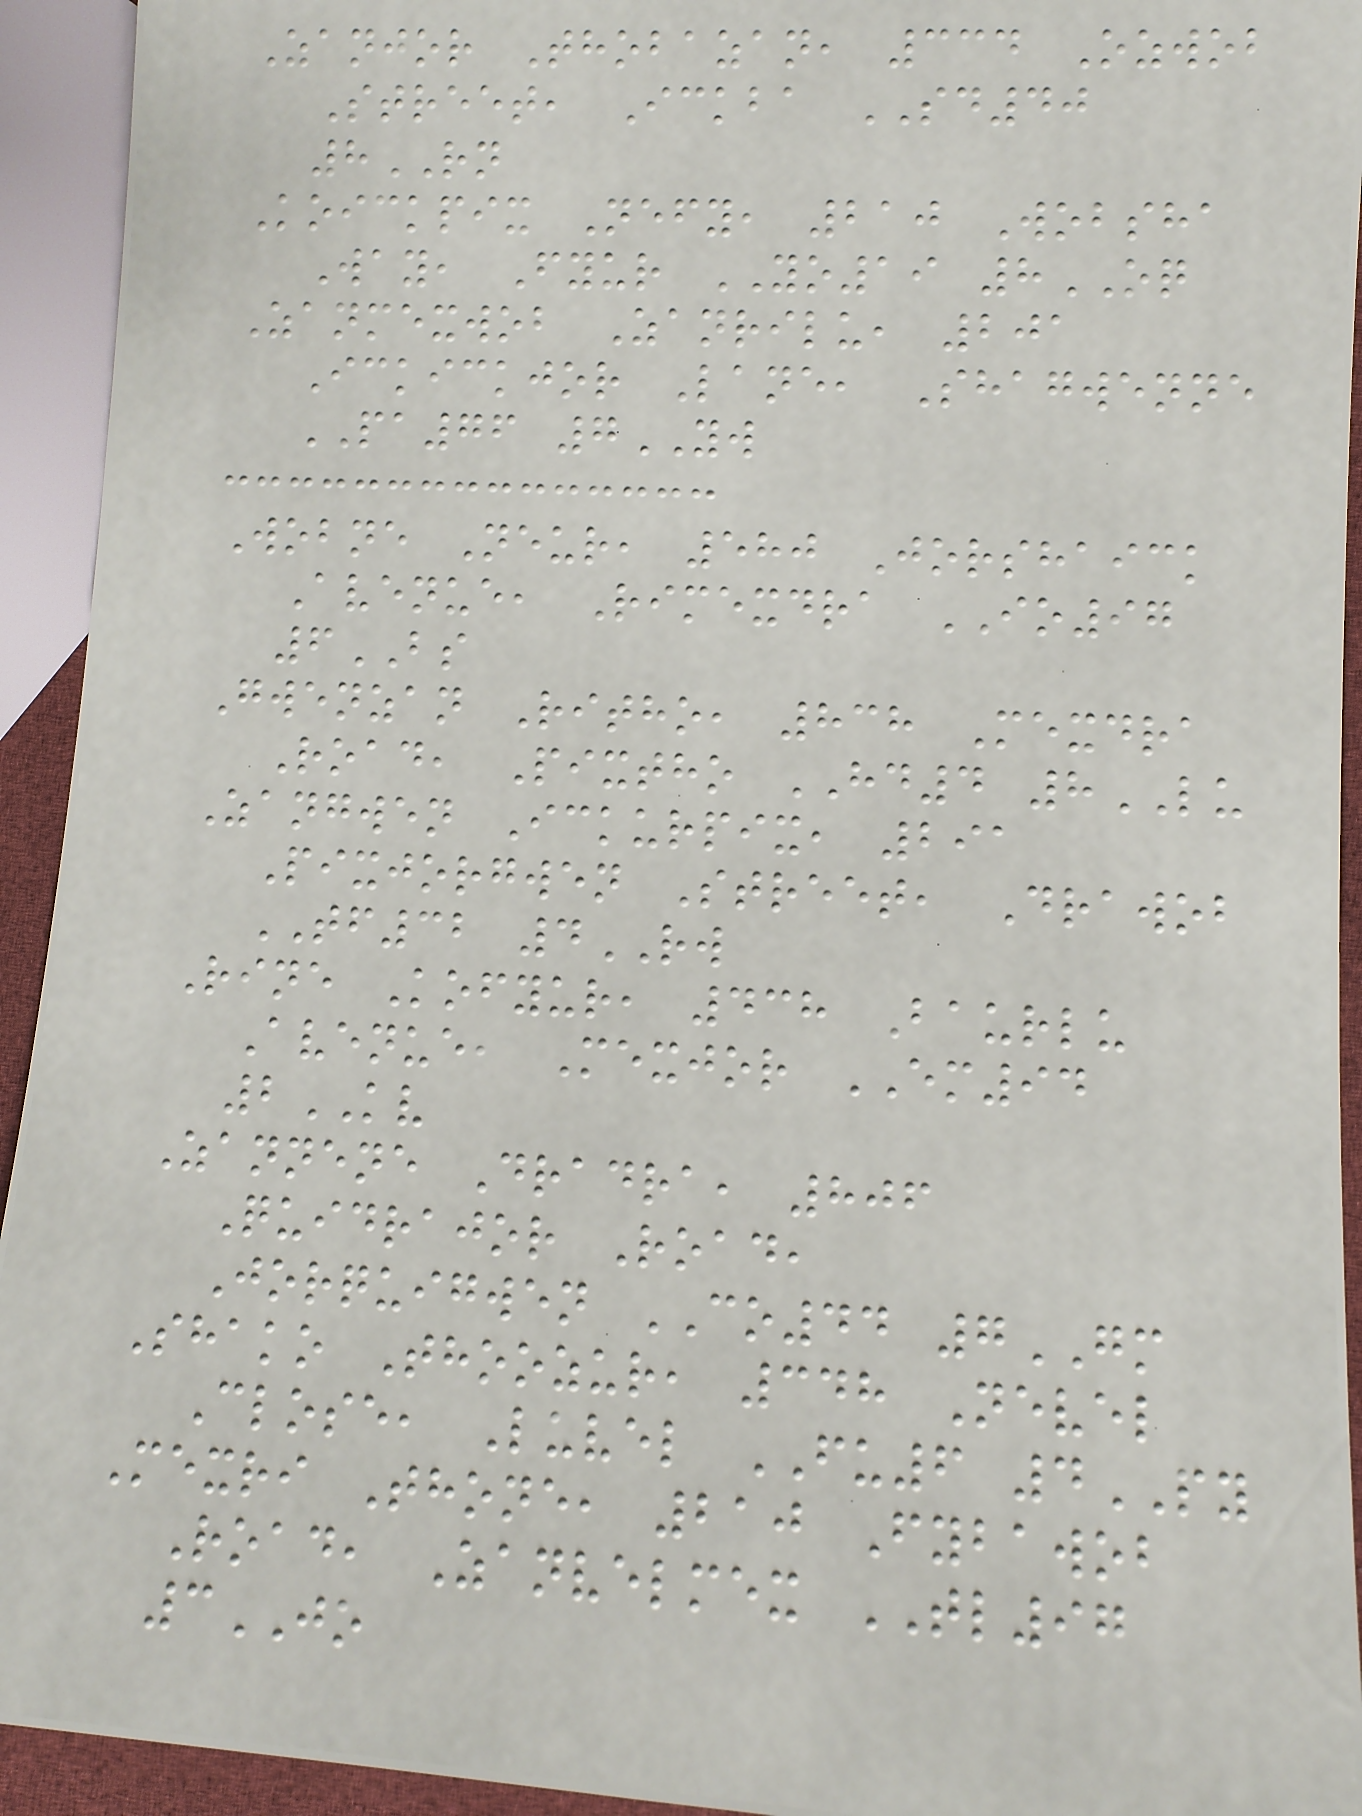Zanjor Thobazan, 334 Ozwob
Street, Ickba SD40
8RN
Koickpix Nefy, 210 Wobsha
Way, Fyur YO19 8OQ
Zanmexwob Zanrilu, 201
Ickickjor Lane, Shagwenne
PA76 7YW
Wobne Neur, 580 Jorshaick
Avenue, Rimexdra IO97
6BS
Gwenzan Ritho, 838 Mexdra
Road, Pixtho HD4 8LU
Zangwen Ickurpix, 291
Pixjorgwen Street, Drawob
TF32 4RW
Rine Kofyur, 438 Baurlu
Avenue, Mexjor EM94
2KV
Zannene Dradra, 806
Quidrajor Road,
Jorquigwen CO44 7GM
Shako Thoozur, 348 Nevel
Close, Luvel FU6 4PY
Mexri Thone, 210 Fybawob
Road, Zanvelmex TL97
3JO
